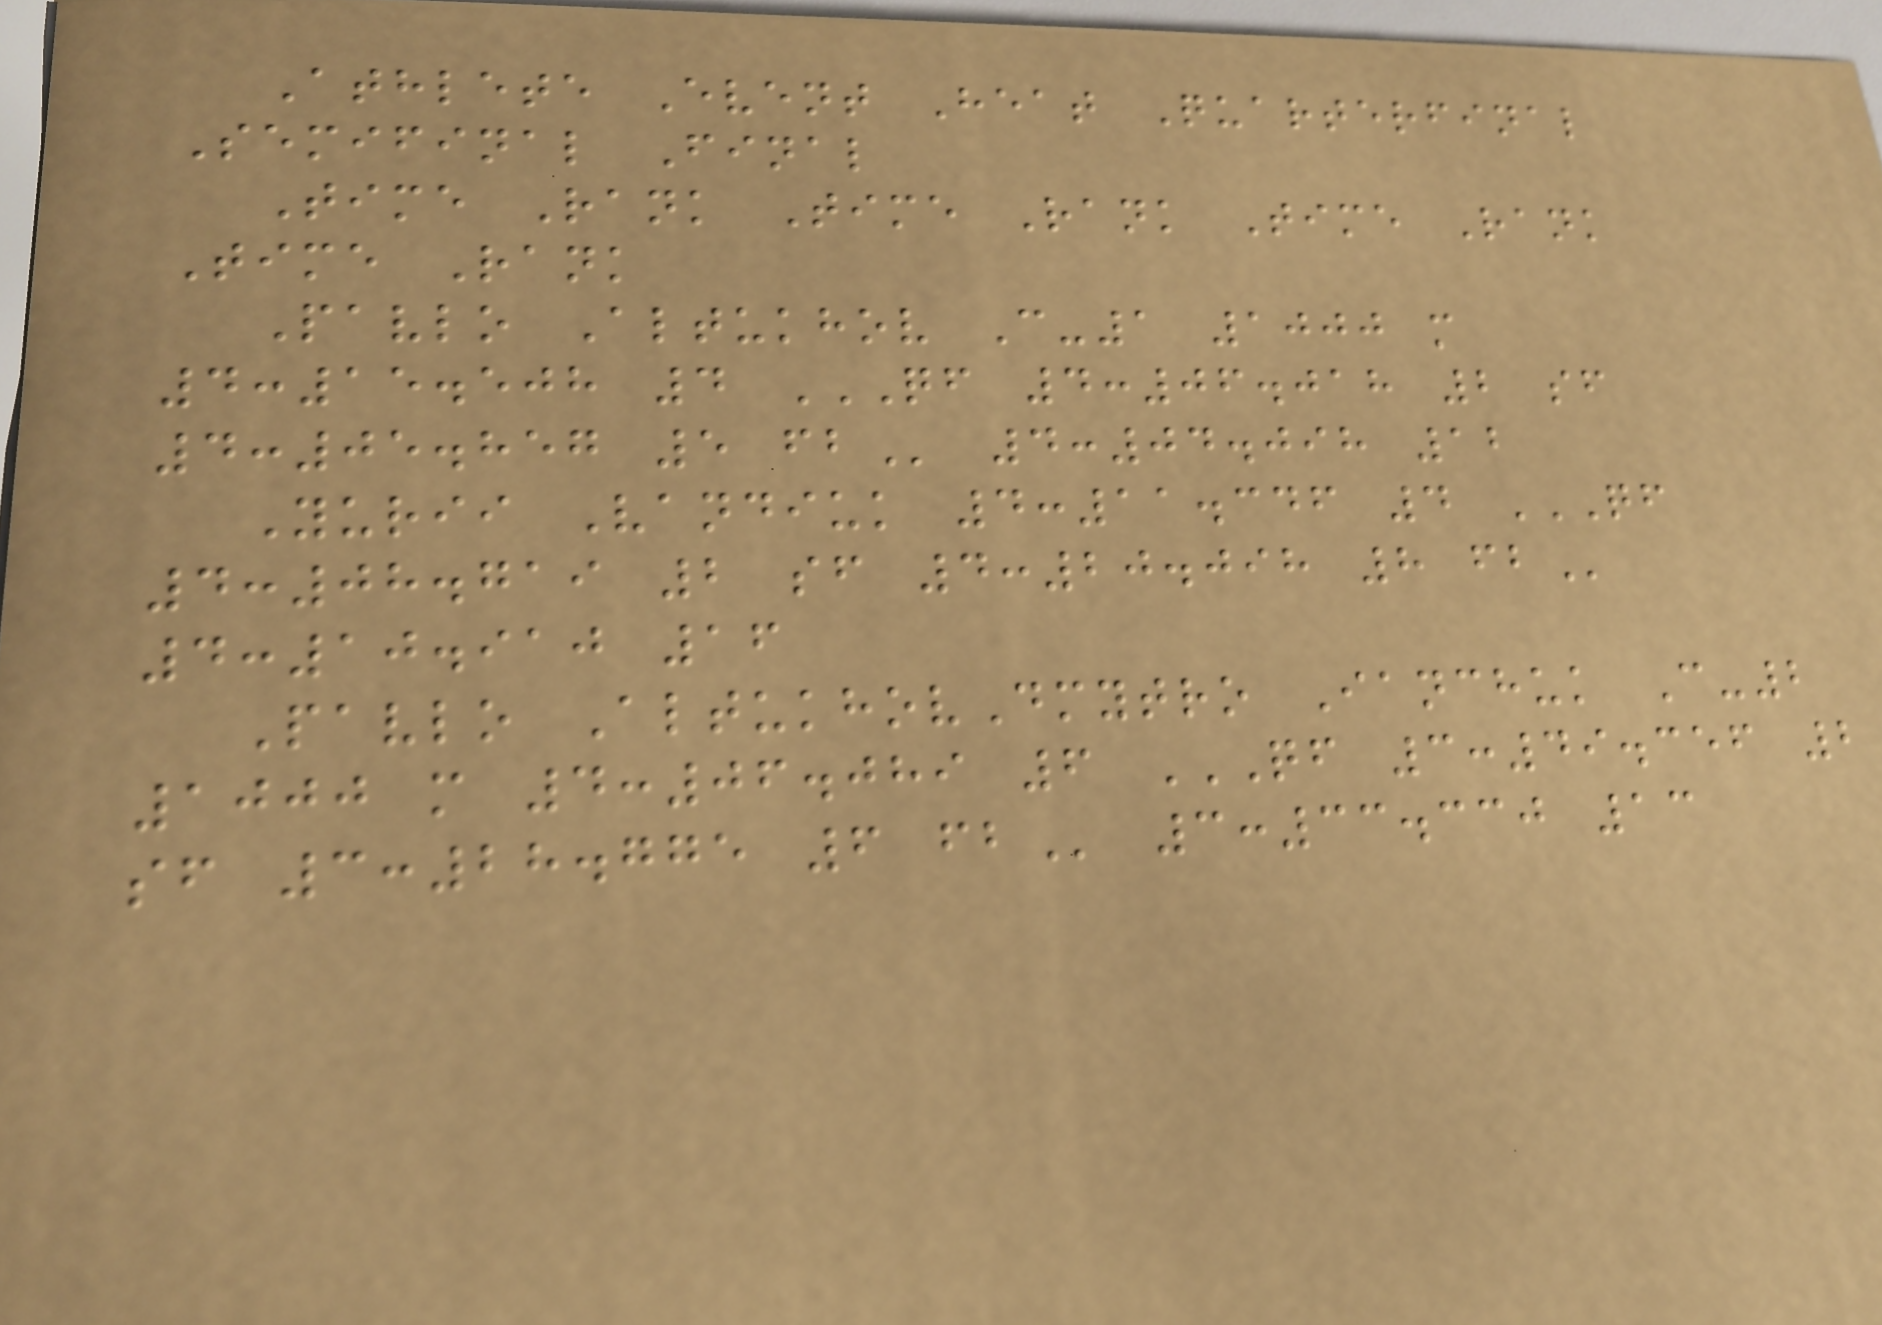Athlete Event Heat Quarterfinal
Semifinal Final
Time Rank Time Rank Time Rank
Time Rank
Pavlo Altukhov C-1 1000 m
4:15.508 4 QF 4:06.018 2 SF
4:05.857 5 FB 4:04.098 12
Yurii Vandiuk 4:11.346 4 QF
4:08.719 2 SF 4:20.098 8 FB
4:10.910 16
Pavlo AltukhovDmytro Ianchuk C-2
1000 m 4:06.089 6 QF 3:49.356 2
SF 3:28.775 6 FB 3:33.330 13
